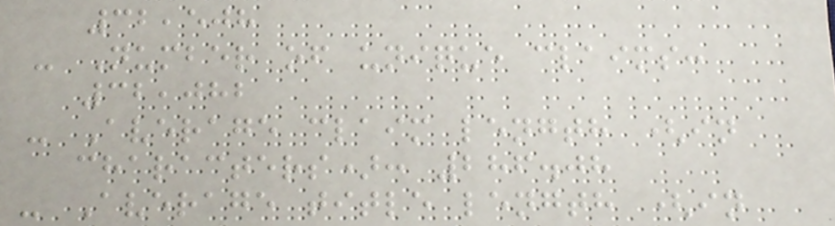32,508
- Number of unique claims:
32,082
- Average claim length (in
characters): 286.08
- Average title length (in
